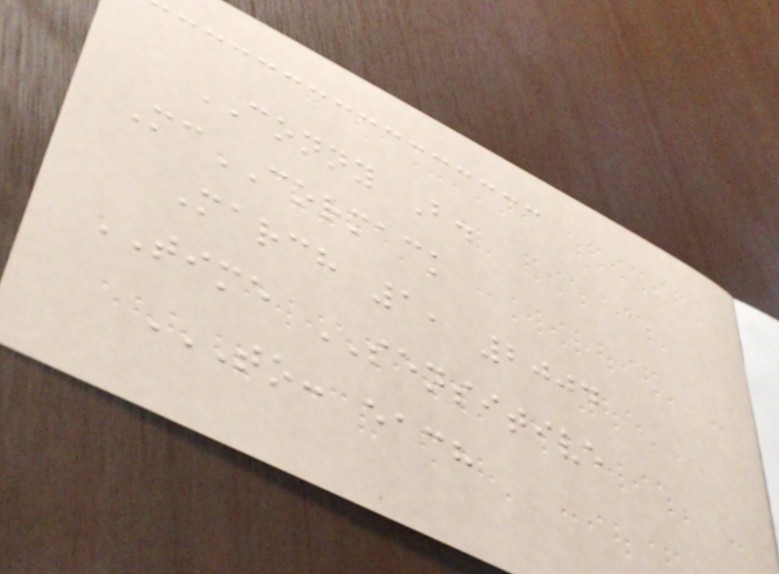CONNY B.
McCORMACK
March 1, 2004
TIME SENSITIVE
TO: EACH
